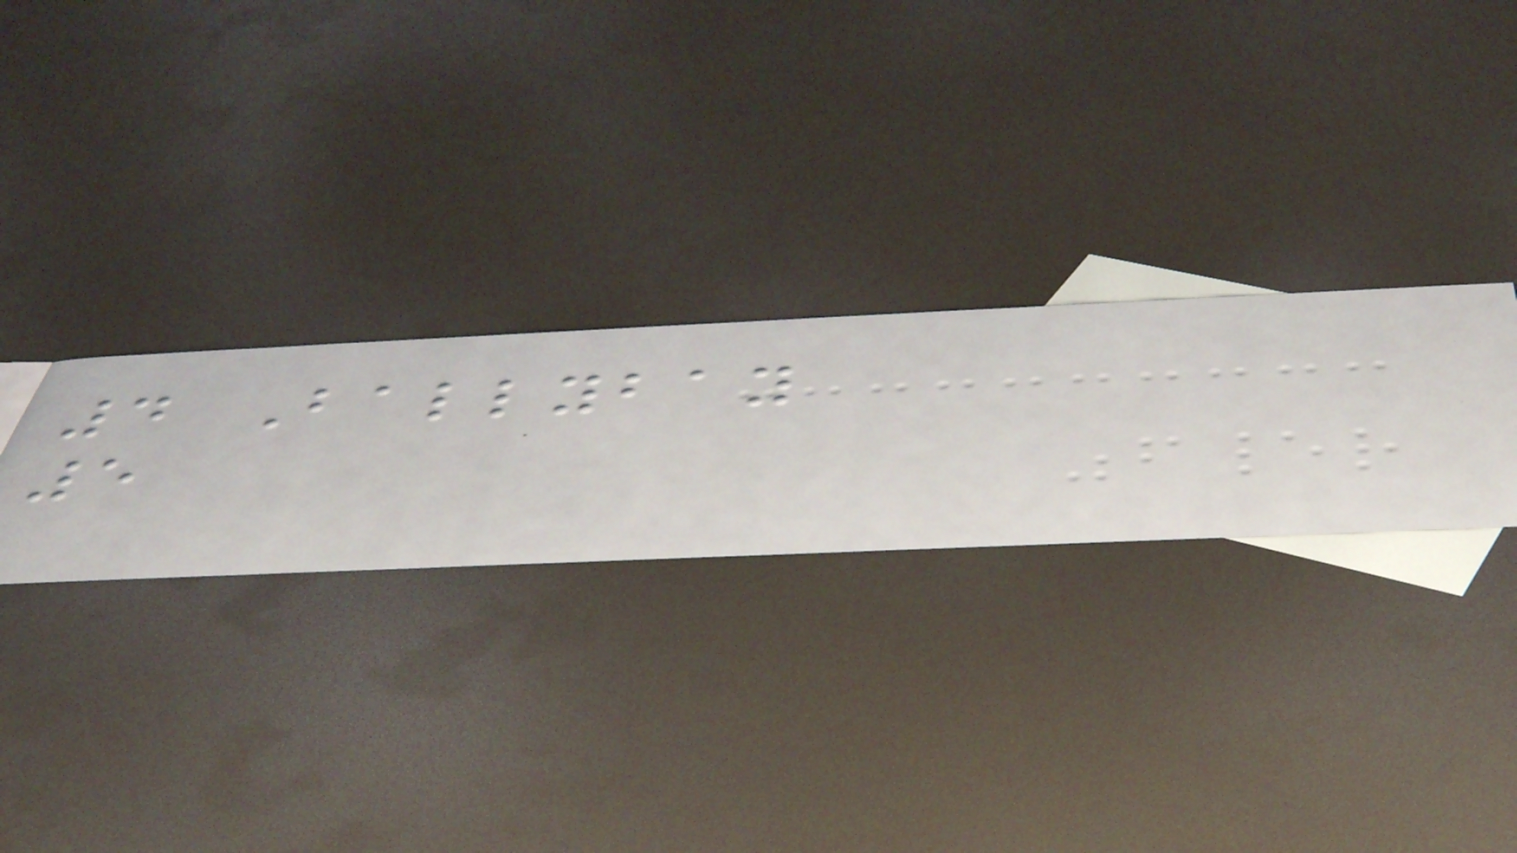4 Ballybay
5
